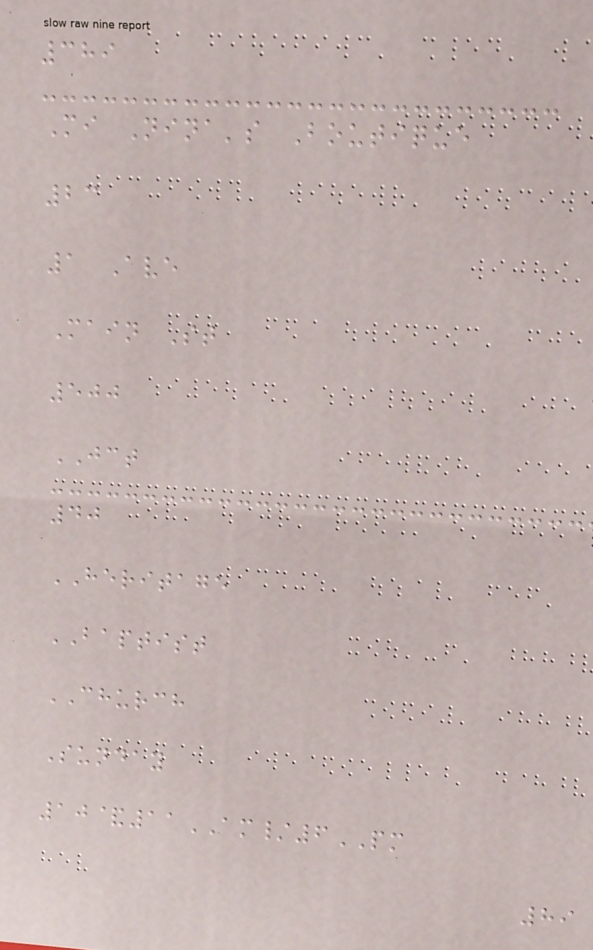389
Mi Nina's Boutique
23
1 Ave
Main St
500
JCT
40
HERITAGE
BAPTIST
CHURCH
Sunday
10&11AM/6PM
89
